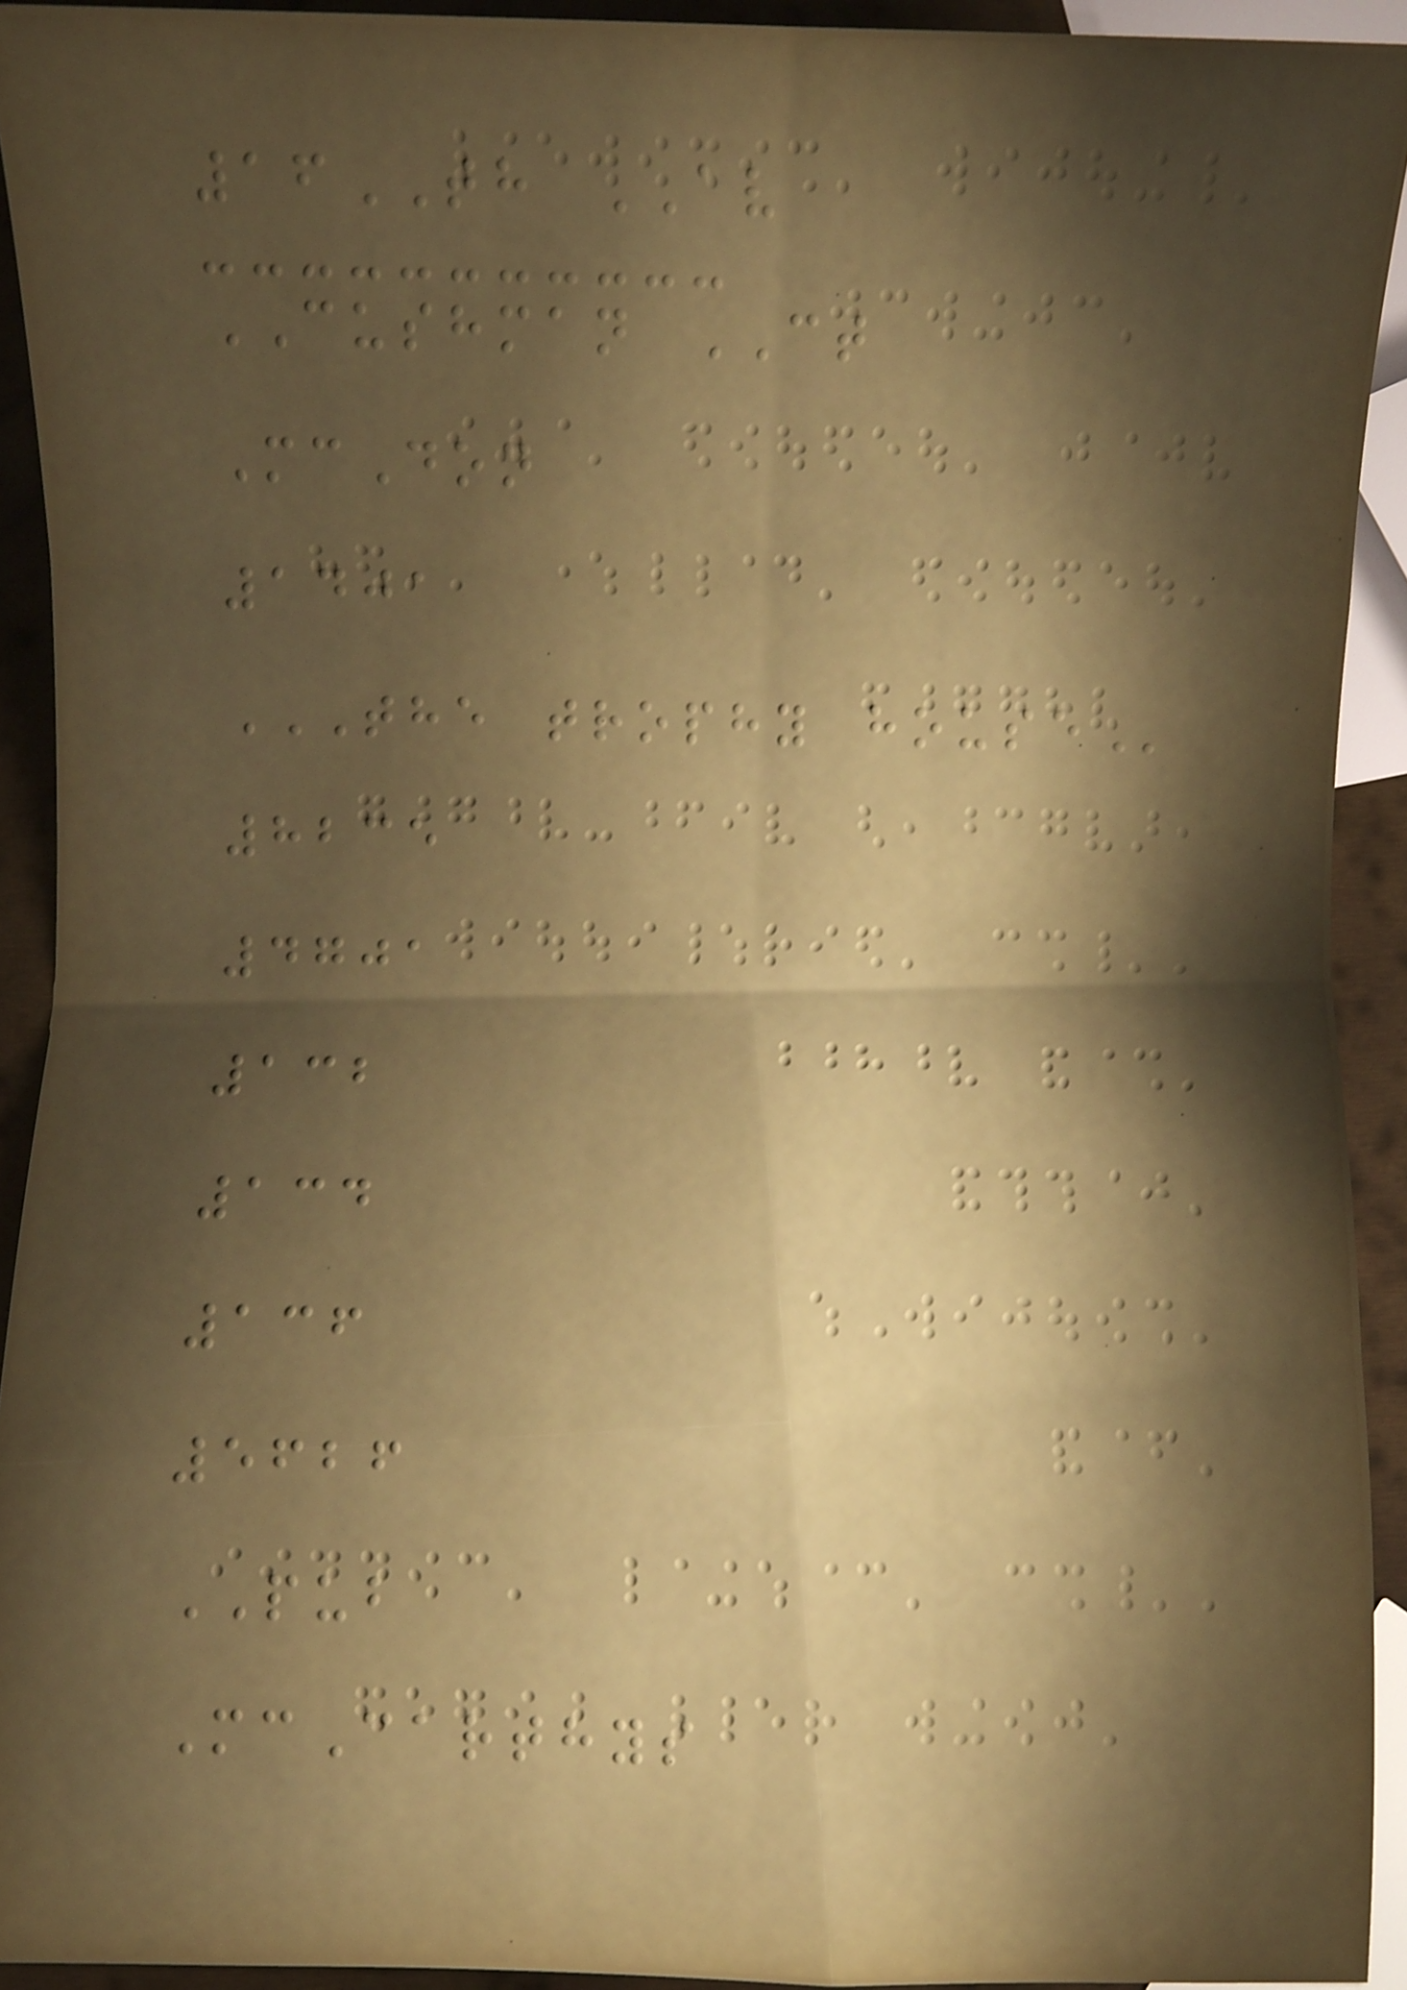16TH AV
CUSHMAN CT
McDon
1401
THE TROPHY HOUSE
8235
4701
132
134
136
5626
PUB
McCarthys
